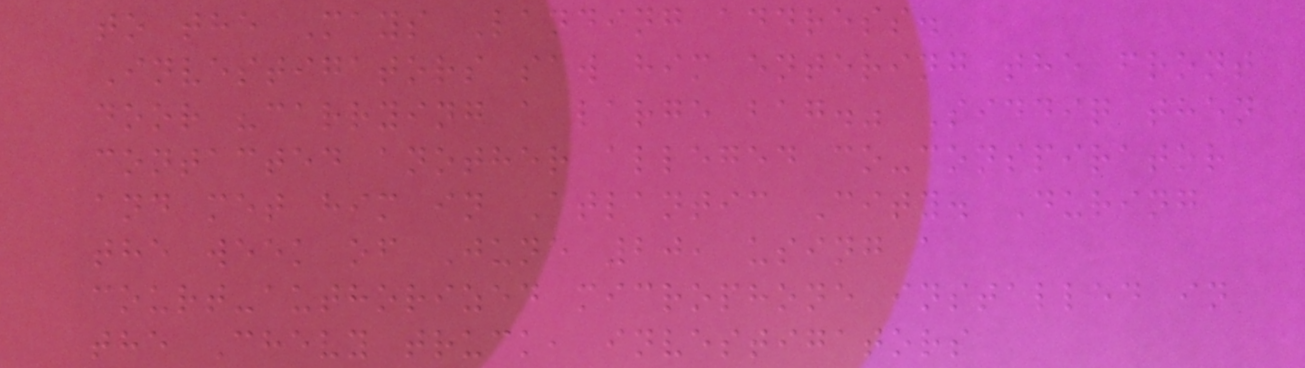to the Mays Landing address.
Investigators saw him entering the front
door "carrying a large bag." Siddiq then
contacted another alleged co-conspirator
and met him in Atlantic City. During
the week of June 20, using a
court-authorized microphone installed in
the Chevy truck, investigators
